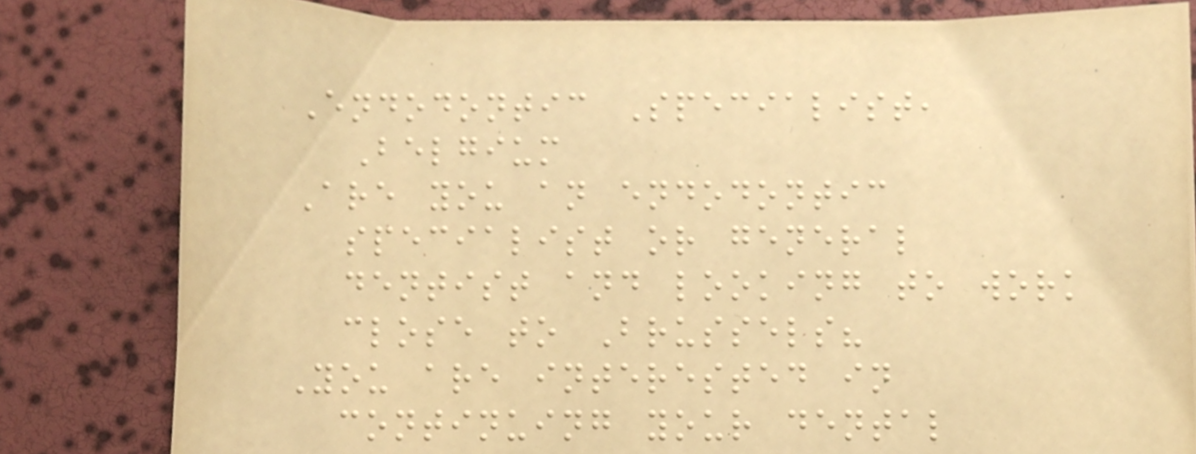Endodontic Specialist,
Belgium
Are you an endodontic
specialist or general
dentist and looking to work
close to Brussels?
You are interested in
continuing your dental
